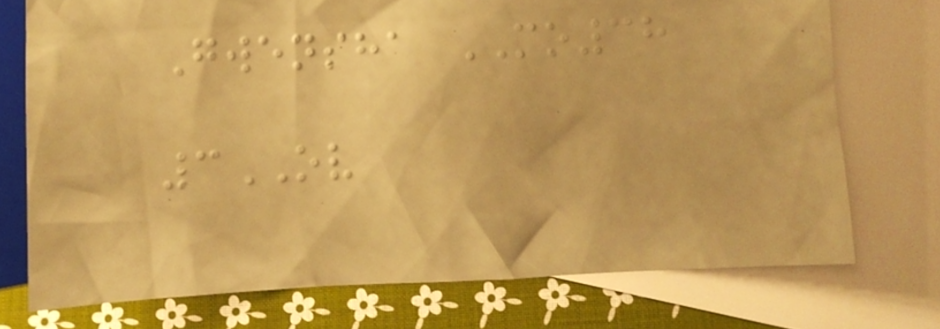Gwensha MO38
3OV
